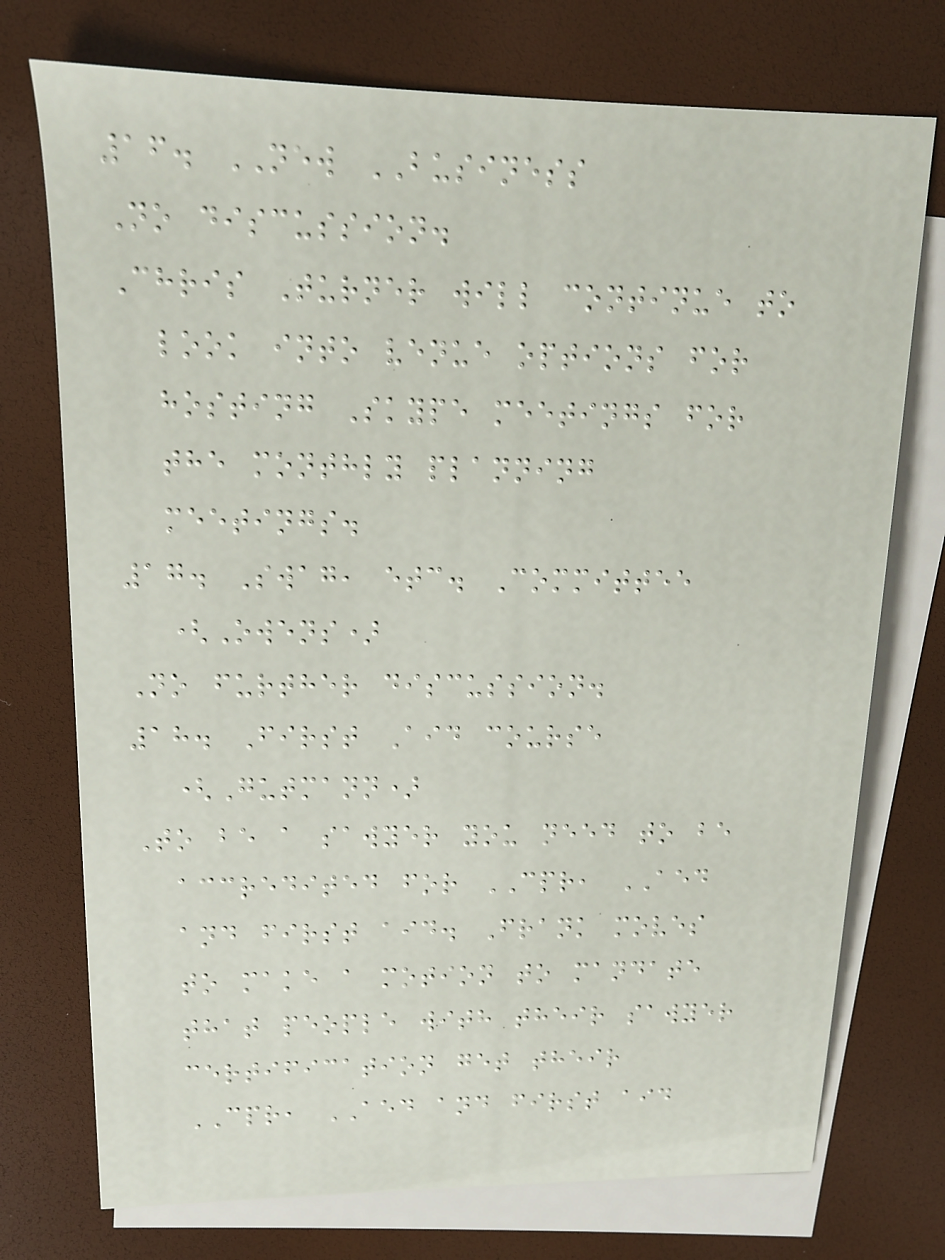16. NEW BUSINESS
No discussion.
Chris Turner will continue to
look into venue options for
hosting Skype meetings for
the monthly planning
meetings.
17. Swag, etc. Committee
(Owens)
No further discussion.
18. First Aid course
(Gutmann)
To be a sawyer you need to be
accredited for CPR, AED
and first aid. Frank moves
to make a motion to mandate
that people with their sawyer
certification get their
CPR, AED and first aid
